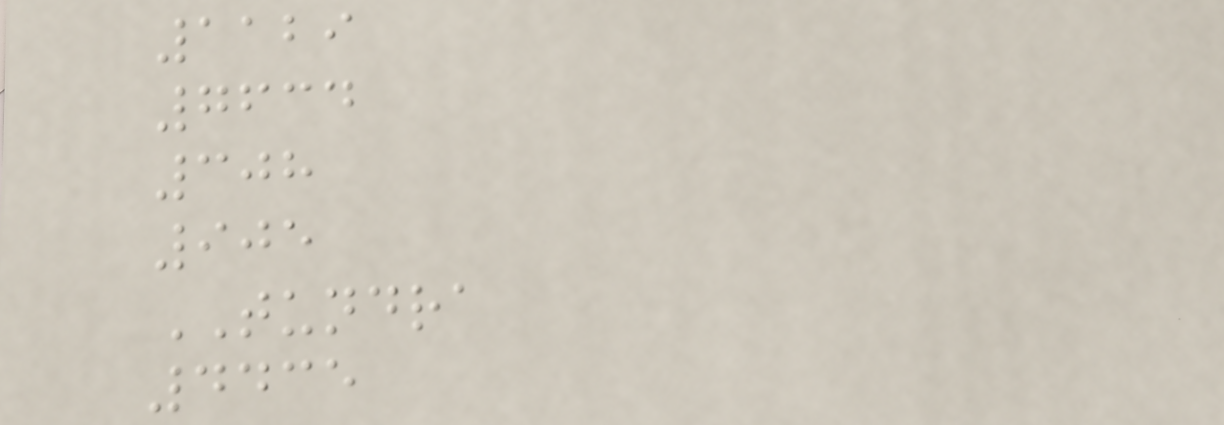1129
7634
308
905
TUNDRA
4435
